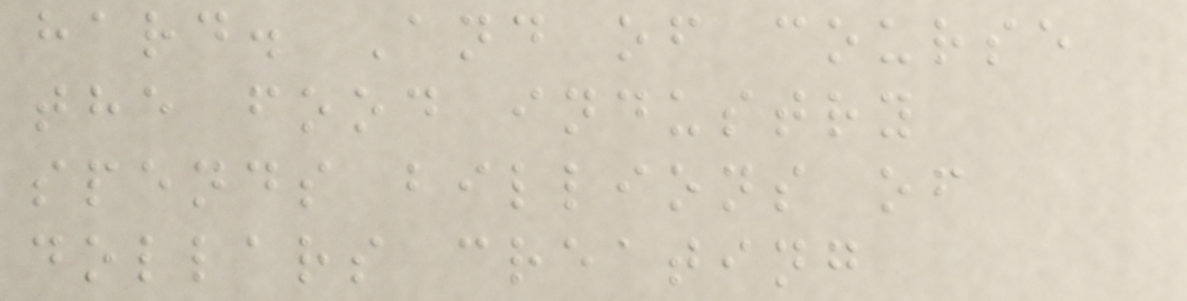hard. And of course
the food industry
spends billions of
dollars creating
